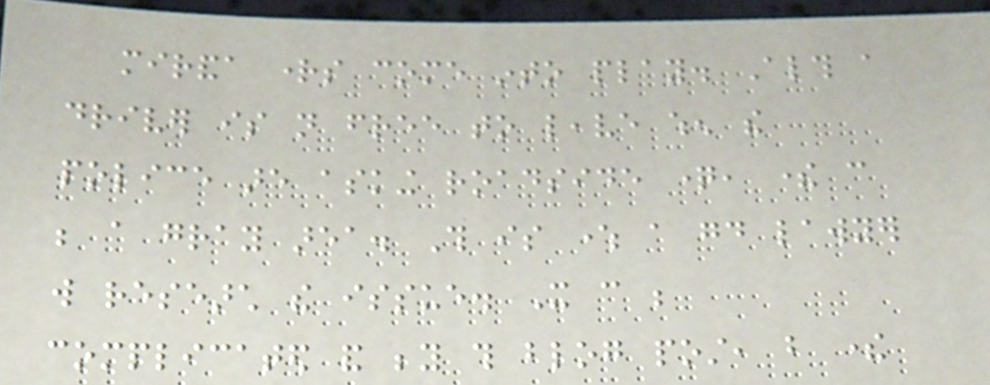miranda rights come into play. Although a
driver is not free to leave when the
police are asking roadside question, there can
be a gray area. This is where a good lawyer
will research the issue. It can be
complicated and beyond this blog post, but there
